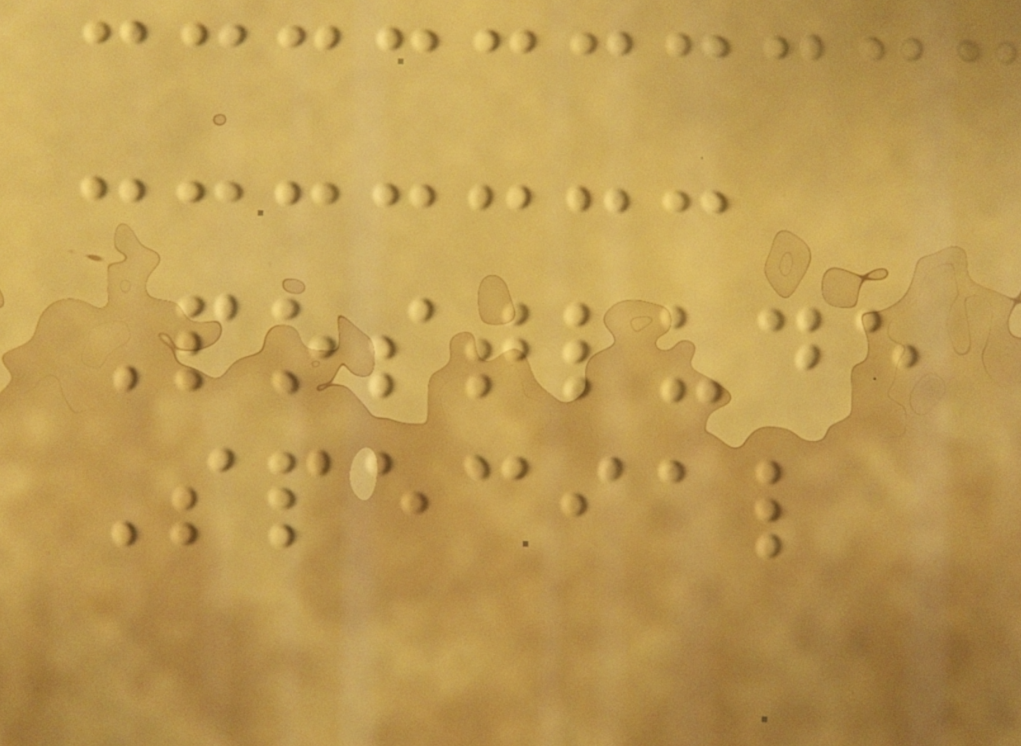Postlude
Special
